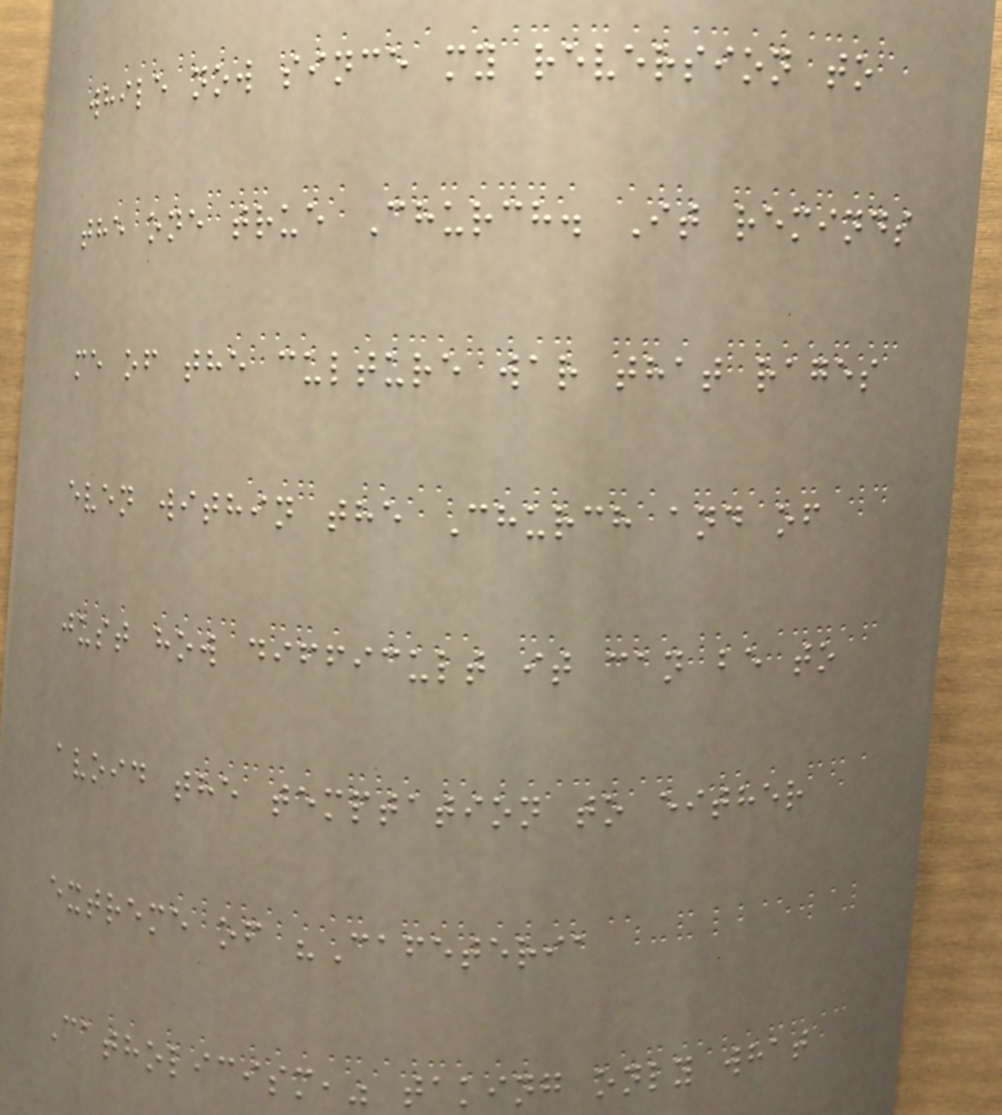while now since my reversion to
the one true Church. It reminds
me of the culture war that rages
even within the Church and of
just how difficult it can be to
avoid the temptation to either
extreme of "Cafeteria
Catholicism," taking only what
